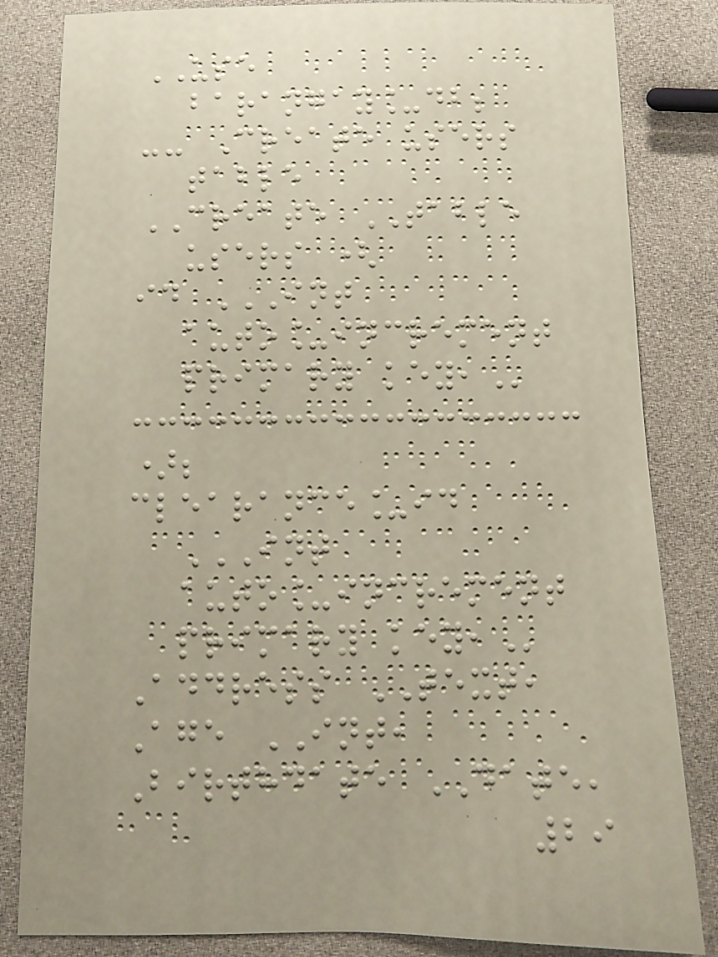USE
barangay_db;
-- Create users
table
CREATE TABLE
users (
id INT
AUTO_INCREMENT
PRIMARY KEY,
);
clearance_id
INT
AUTO_INCREMENT
PRIMARY KEY,
Address TEXT,
Age INT,
Birthdate DATE,
29
